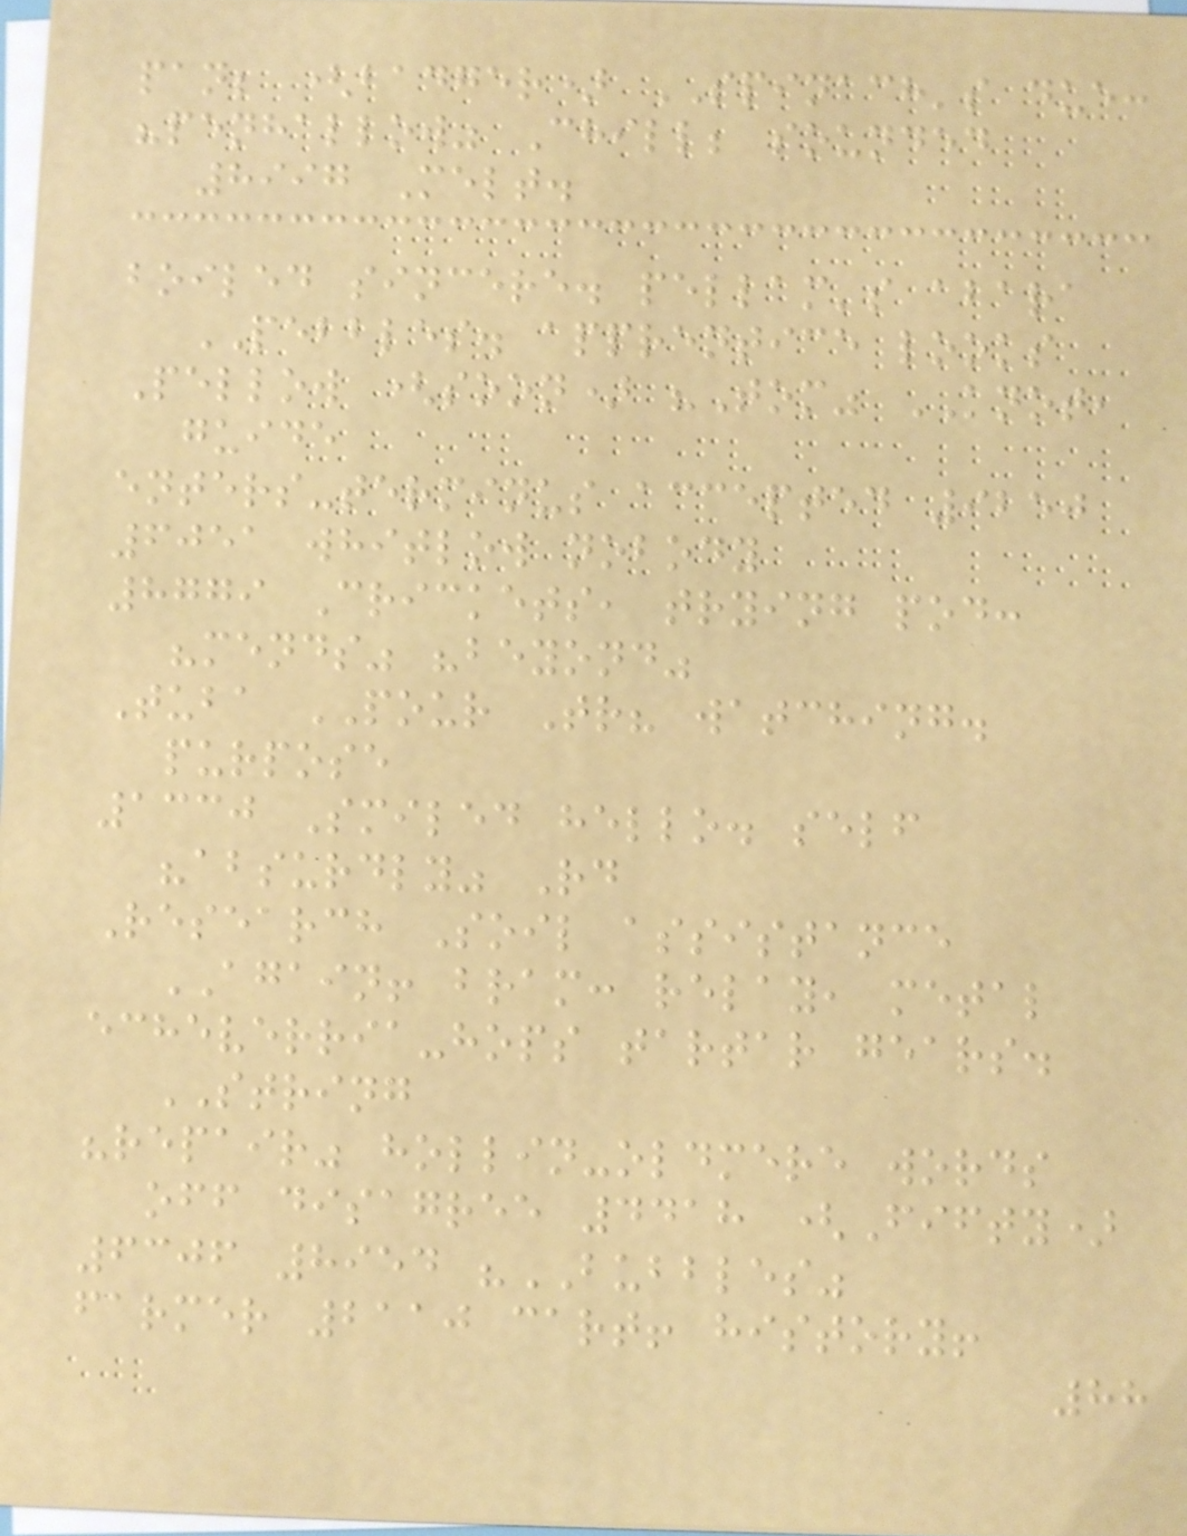pan; (badger) SPINACH's due:
"penhallow" Chill; sounded
8997 Melt.
boiled sincere. pellam's abara
PEBBLES. apprentice looks
Pellow (soon) "Tom" KNOT,
guide
enters-terminus accepted 9250
6051 whitlow nobody
8779 Crickets, trying pod:
"mends" "beyond"
Tuba POUR Tr? watching.
purpose
1330 Smiled hello. self
"absurdly" Rd
Research Soil assistance
AGAIN! bram: relay, metal
echeverria-hops tartar gears.
STRING
"repair" hollin-oldmere words
off disagree 4418 (Fifty)
6306 8954 "BUBBLES"
farmer 2110 cart! history!
88
